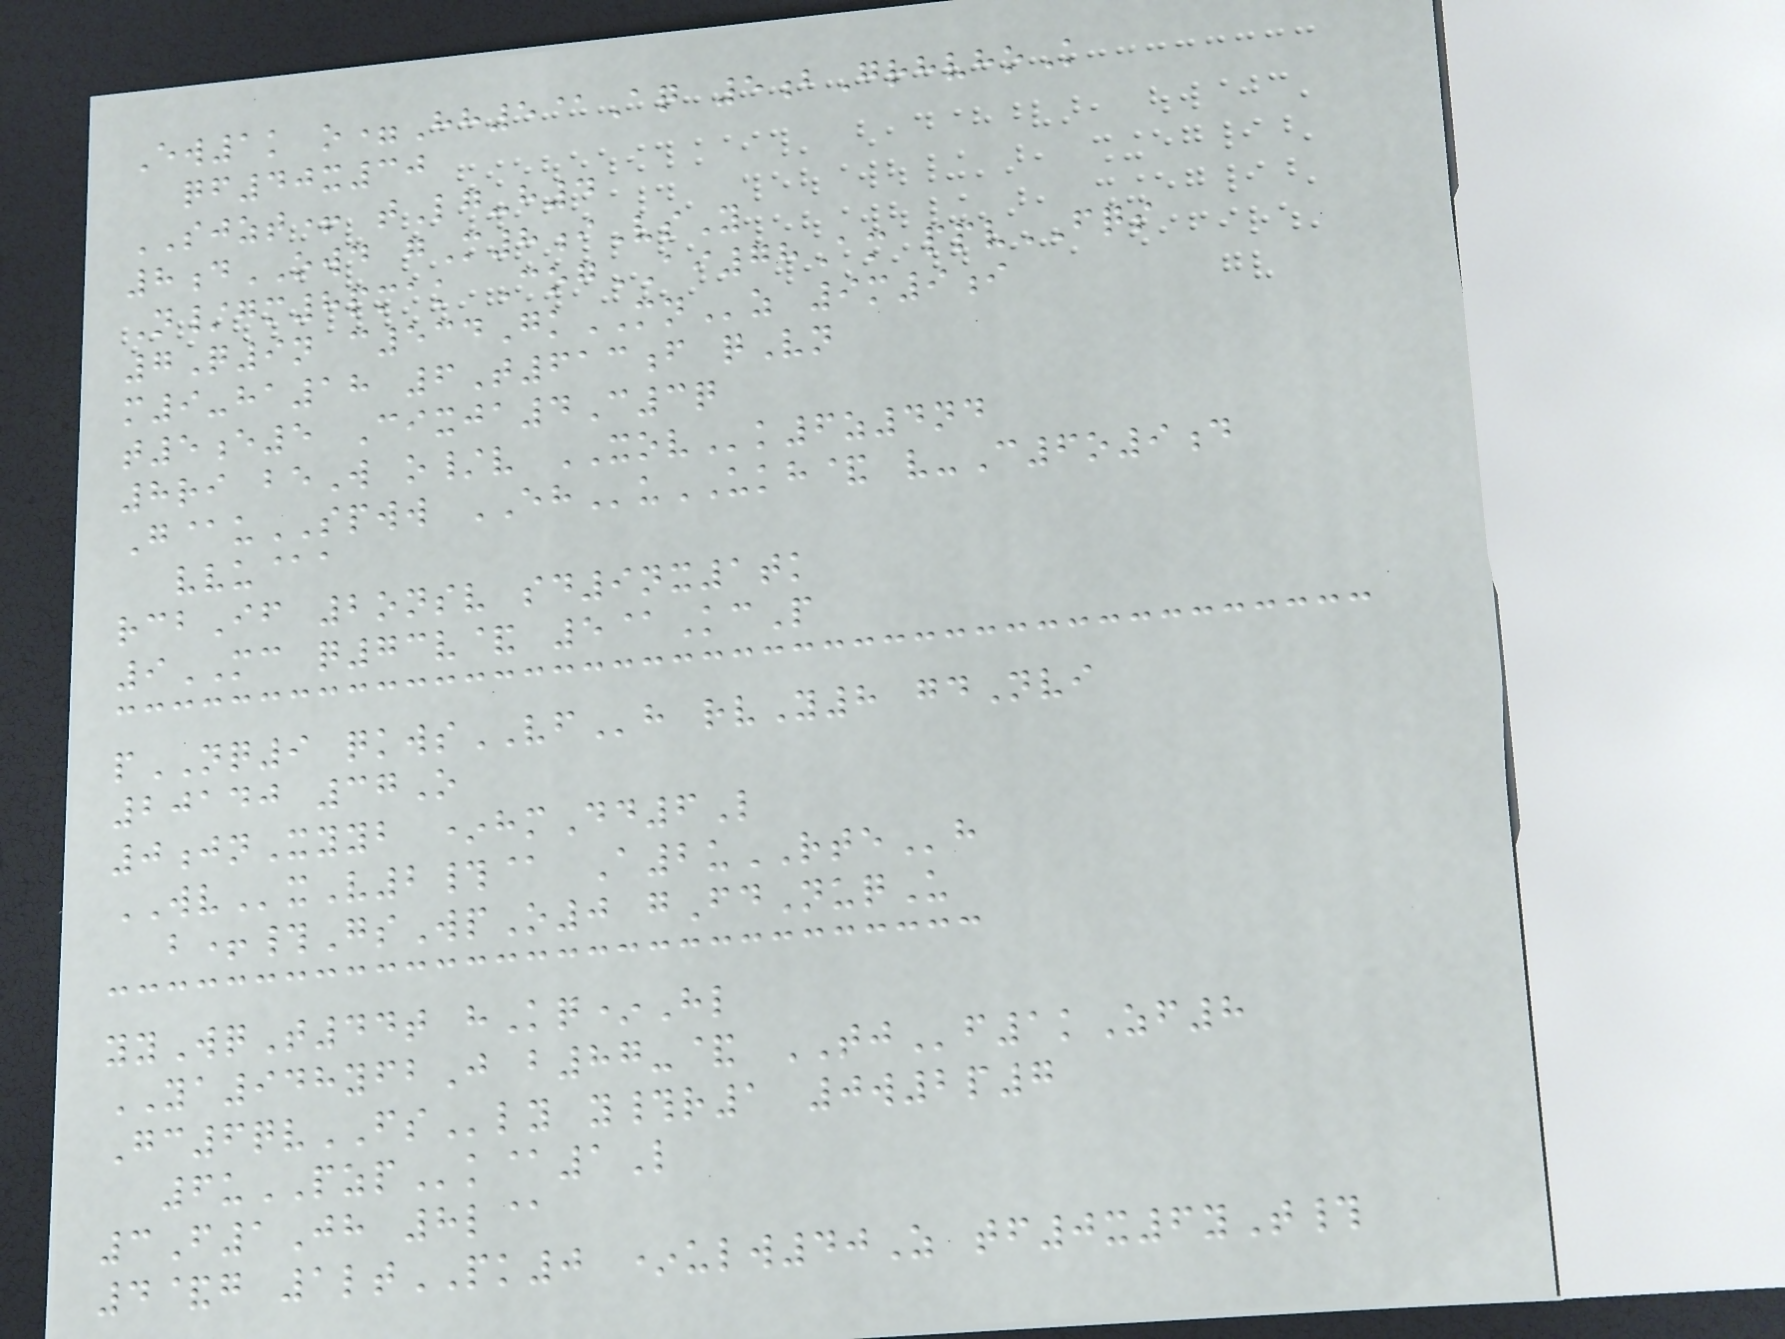Ew1k o=Hh5@Aq 5bGrhvhoK
qf40x30
SJZT+ tLg-h4
8dOWD gM8iVsY
N/gm8pmak CogAI78Am ppvFQS
7Q9n c534GkMNz 9m9i
m9-ha18 6T613f qVn
t5e5 Cixja4C3q
8ri beW o/v XOVk6z4nd
G@uSPWW EHuUKH& v-C6o9d
vvu@a
rcbIf 2onsv sd9nx1tk
9MC q73v& 5@KcP
pNQ9 qkwsVFh rvY8 gdNvi
20140 37O
0jnXyyb *hmDd6L
WVxV2#@ A2uRTEh
b+#GsWpO0 gFdNuqU
yyWqT44t hKq*Hl
YA948yfbJ b87-& TJf1kZf8
Gc6qvFSly y#r1 0w2p7
6uPZPk@1L
3F1Jh 8l@
4&g 1ltPK0 *ulw40Z tf0x6yT#
